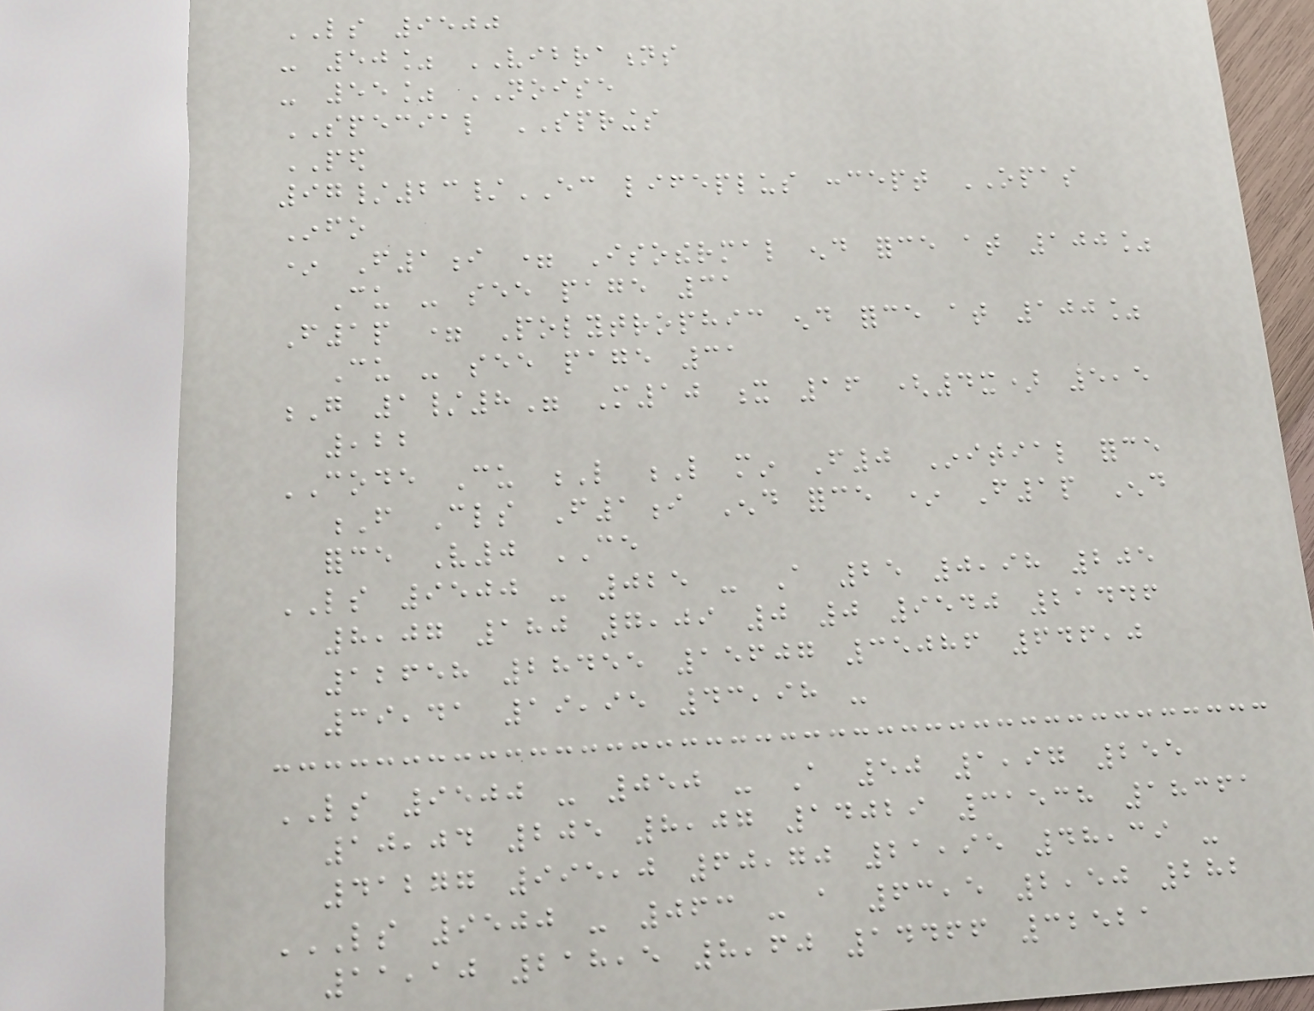LS 9500
- 50% VIBRATIONS
- 55% NOISE
SPECIAL SPRINGS
PED
97/23/EC lifeplus concept OPAS
Info
* F1i = Isothermal end force at 100%
Cu - see page 31
F1p = Polytrophic end force at 100%
Cu - see page 31
G 1/8" M10 x 16 (4x) 5,5
,22
CODE Cu L L min F0 Initial force
F Cls F1i End force * F1p End
force V0 CE
LS 9500 - 025 - A 25 0,98 205
8,07 180 7,09 0 0 9540 21446
12658 28455 15607 35086 646,0
39,41 19,95 43,98 -
LS 9500 - 050 - A 50 1,97 255
10,04 205 8,07 14029 31538 18361
41277 995,0 60,70 21,95 48,39 -
LS 9500 - 063 - A 63,5 2,50 282
11,10 218,5 8,60 14466 32521
